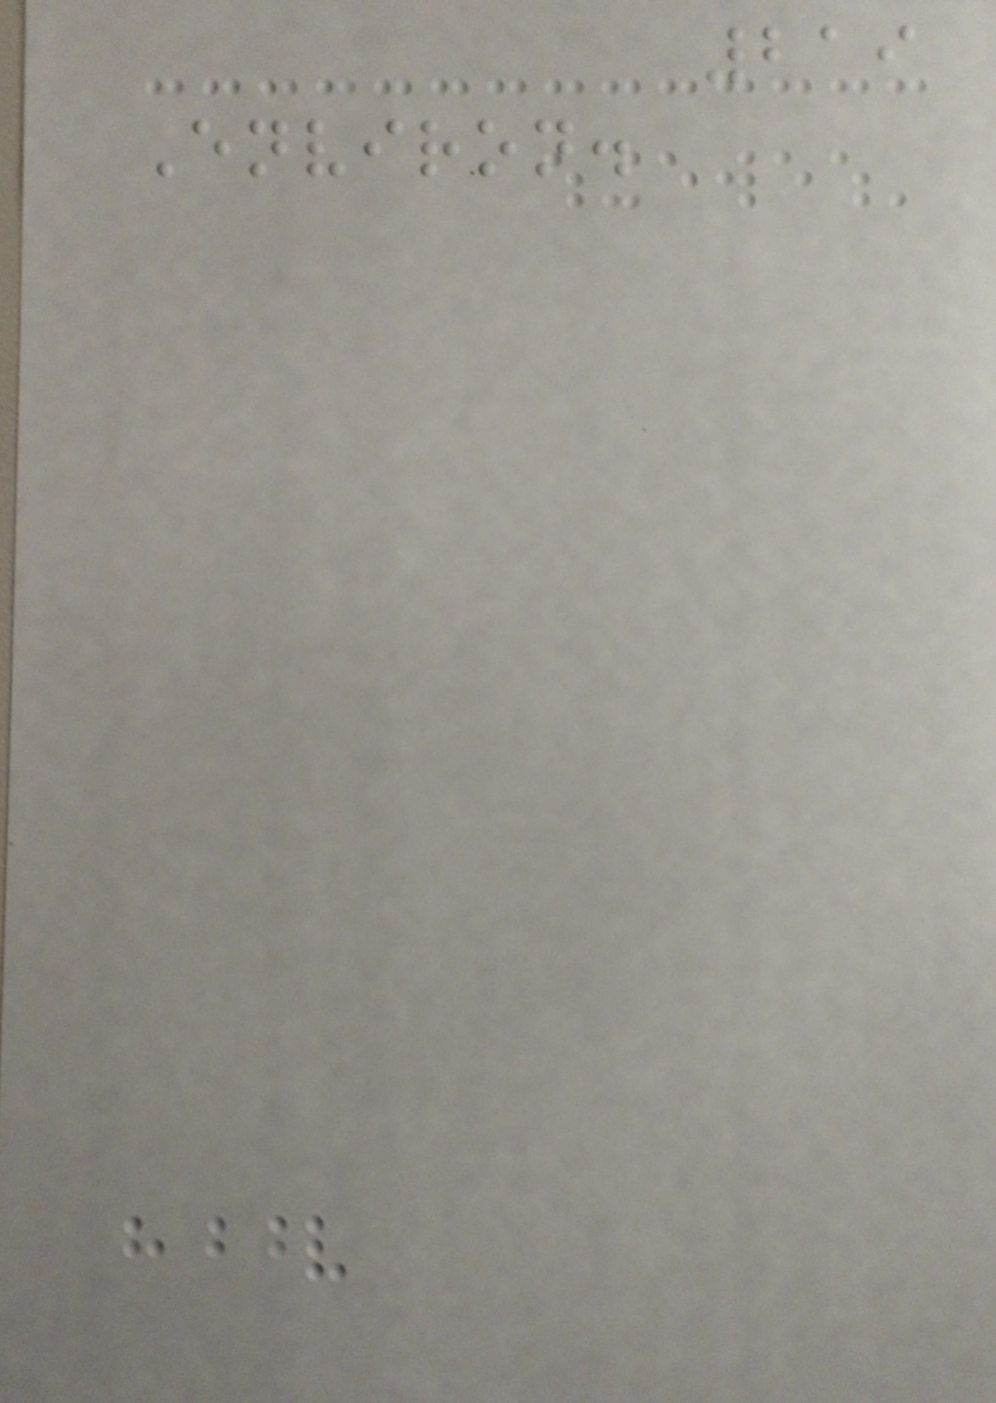219
Environ.
